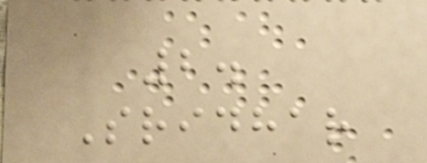2.
Sridhar
